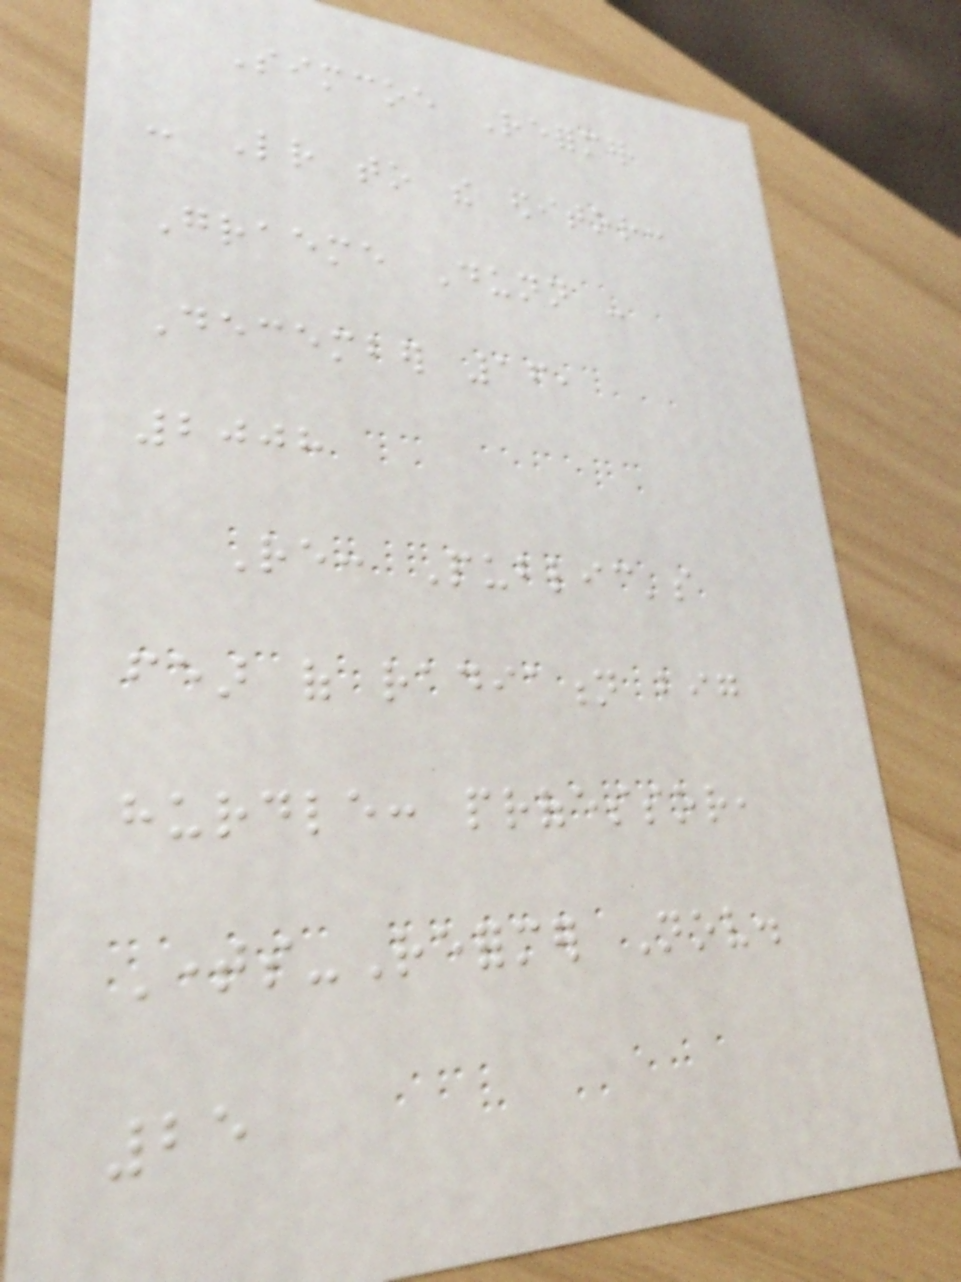Simcoe Reformer
- Letter to the editor:
Graeme Dunn -
December 16,
2008
Re: Public's
fear of radiation big
hurdle: professor,
Times-Reformer Nov.
25
